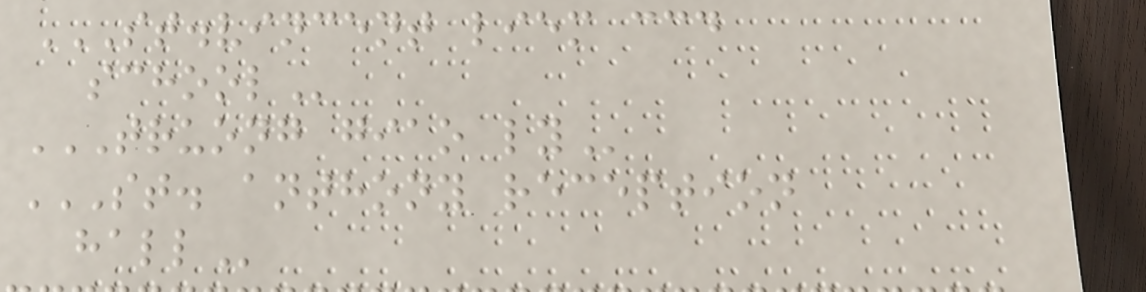ST.VINCENT LIEM CCD
SCHOOL
TRUONG GIAO LY
ST. ANTHONY RECEPTION
HALL
